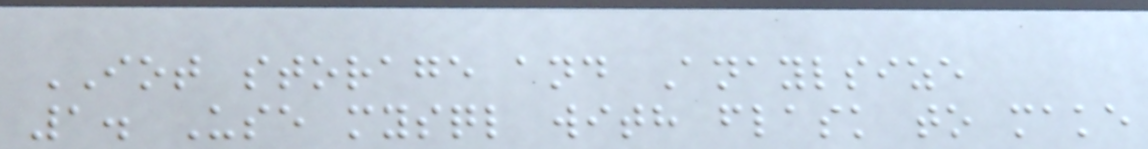IOT storage and Anaylsize
1. Use mysql with flask to make
